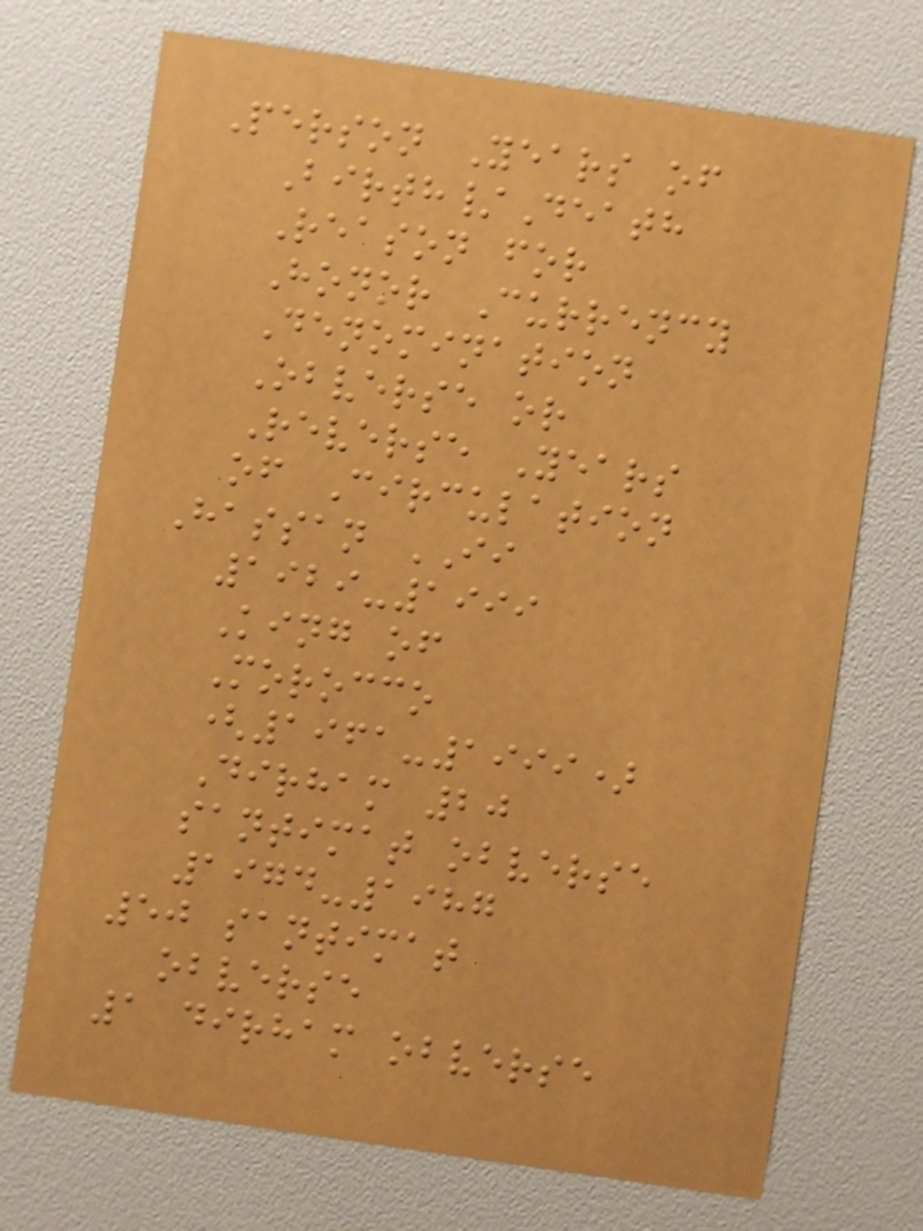Person Years of
Birth/Death
Reason for
Honor Currency
Denomination
Obverse or
Reverse Years
of Circulation
Hassan II
1929-1999
King of
Morocco
(1961-1999)
Dirham 20
santimat obverse
1974-1987
50 santimat
obverse
1 dirham obverse
